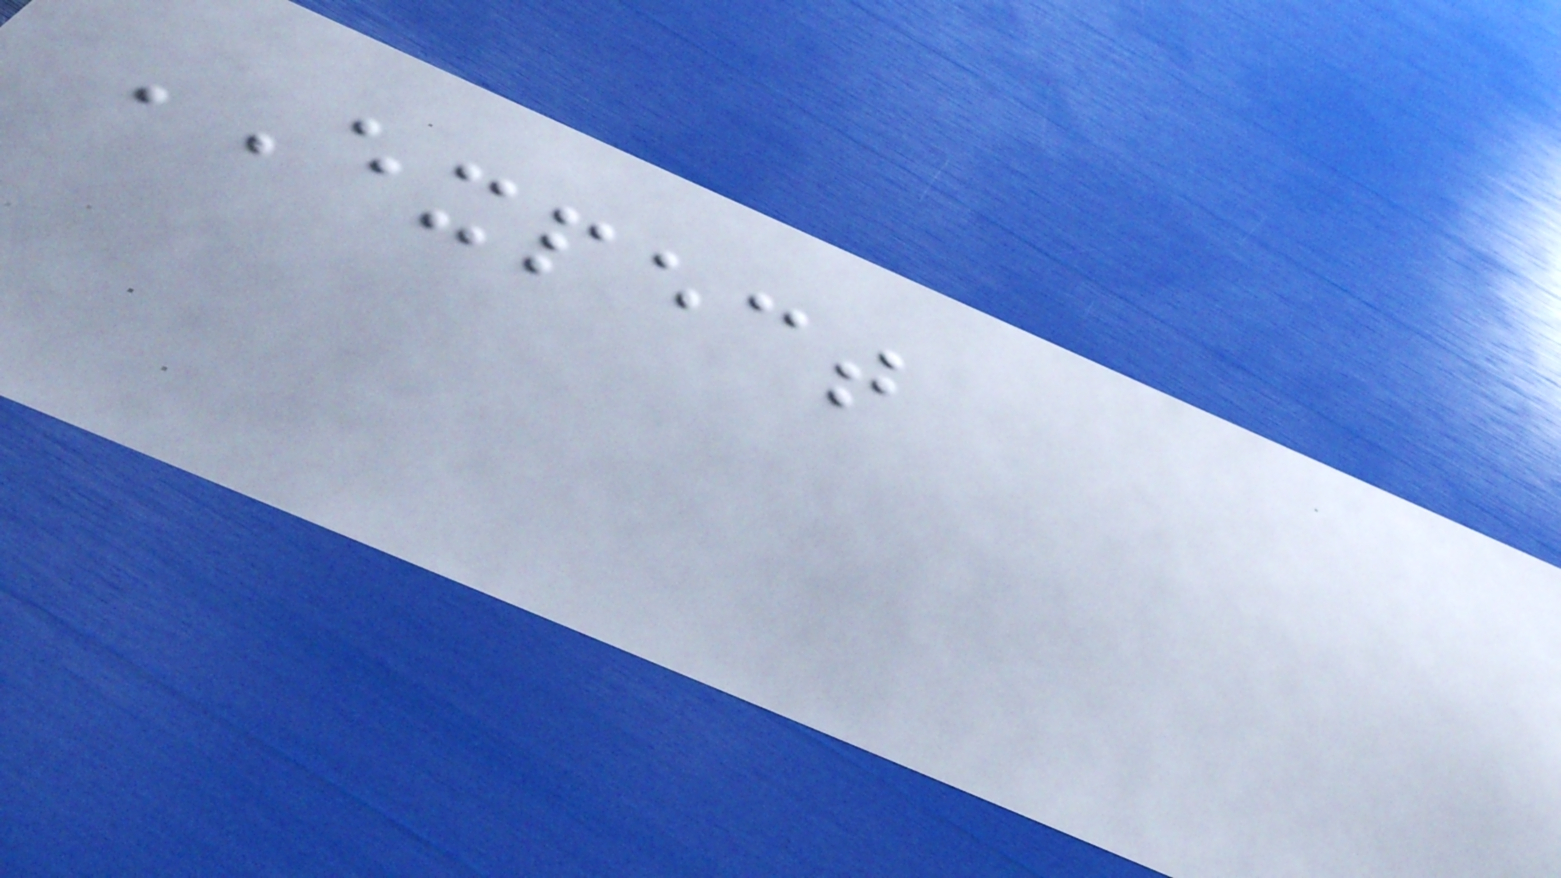EXPECT
